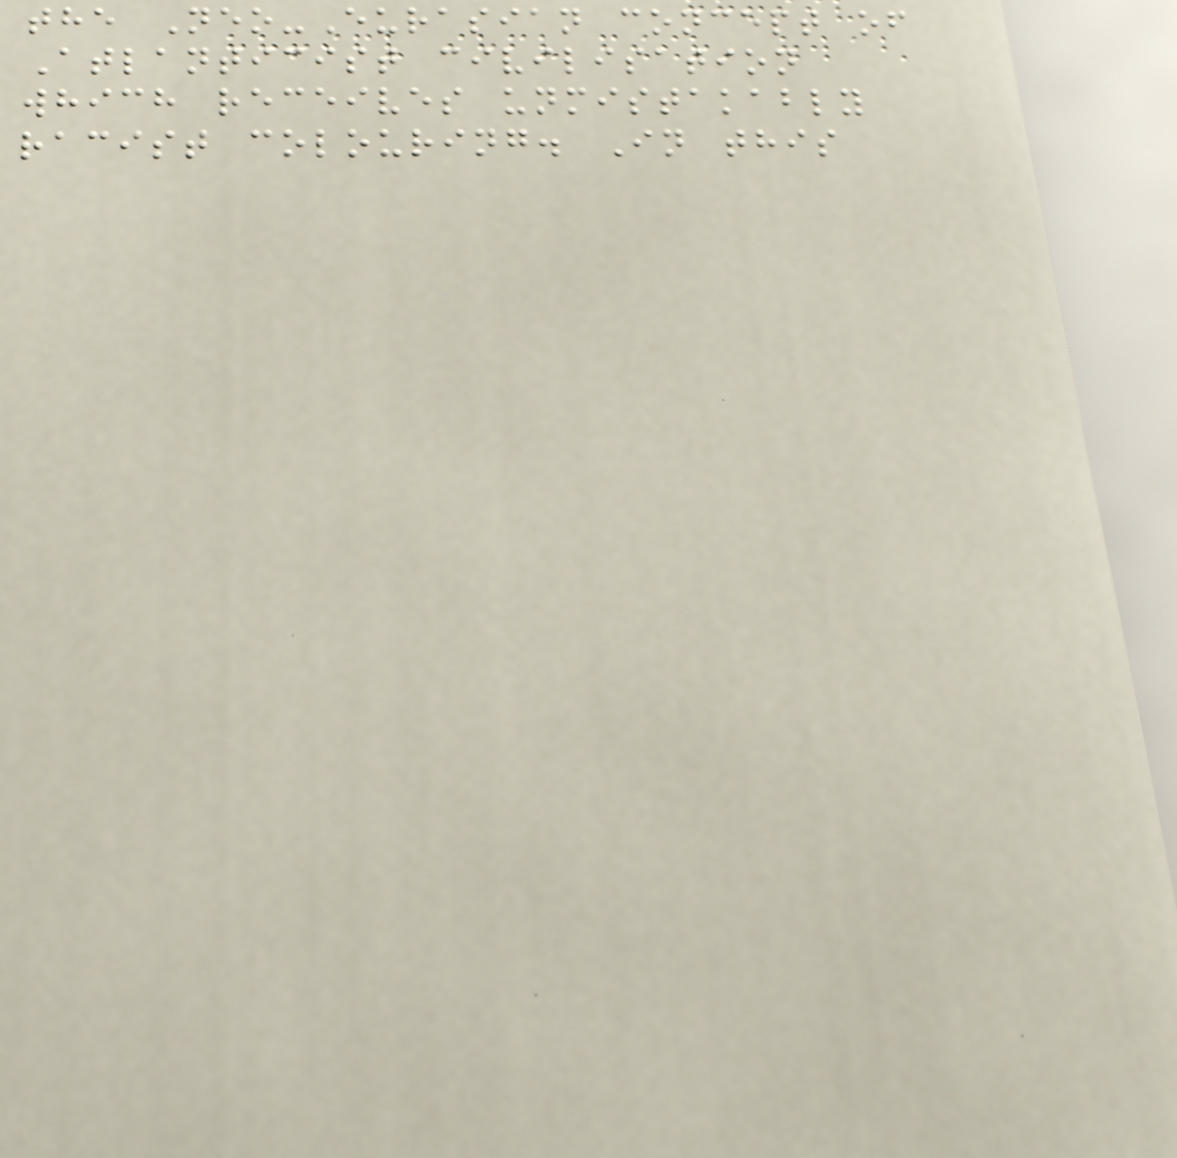the Neo-Eurasian concept of
Atlanticist civilisation
which receives unmistakably
racist colouring. In this
